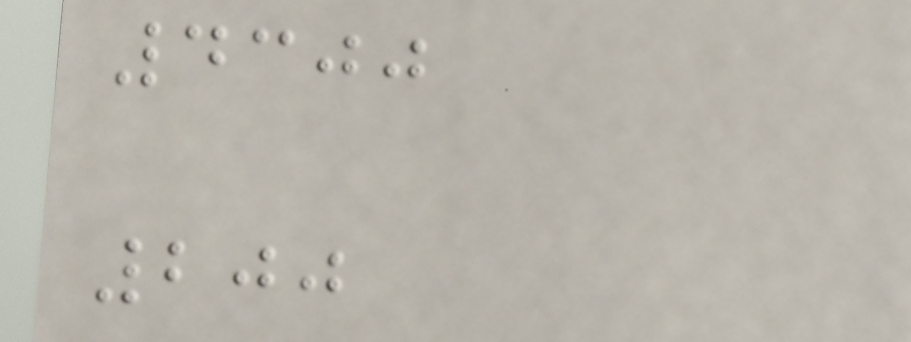4300
200
